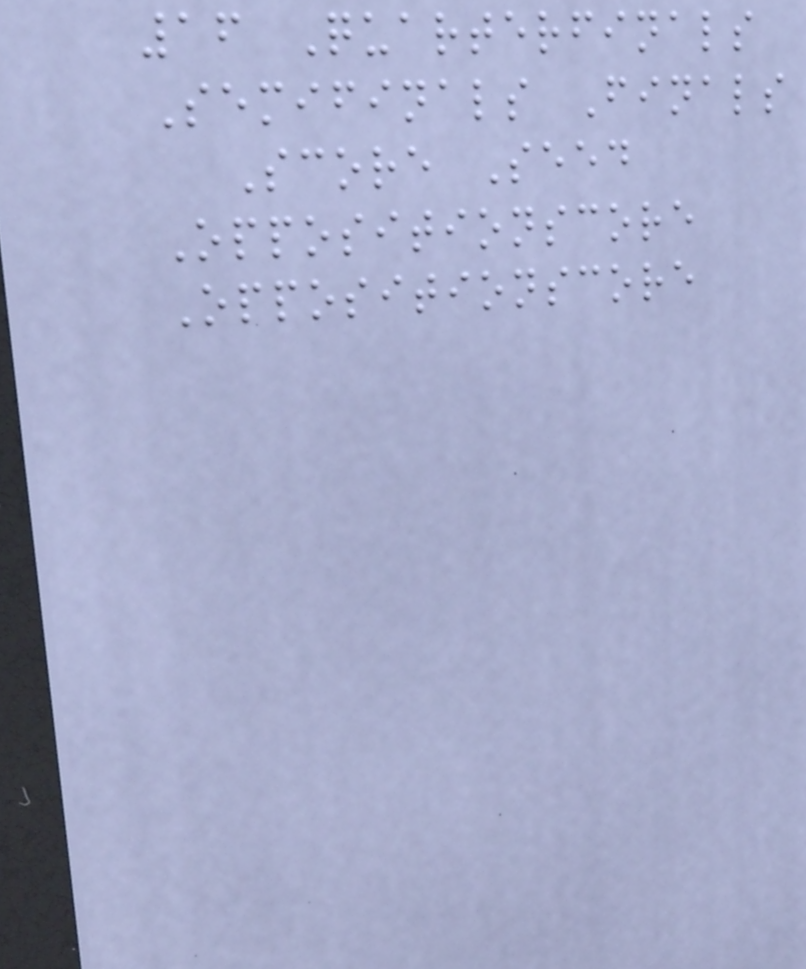16 Quarterfinals
Semifinals Finals
Score Seed
Oppositionscore
Oppositionscore
